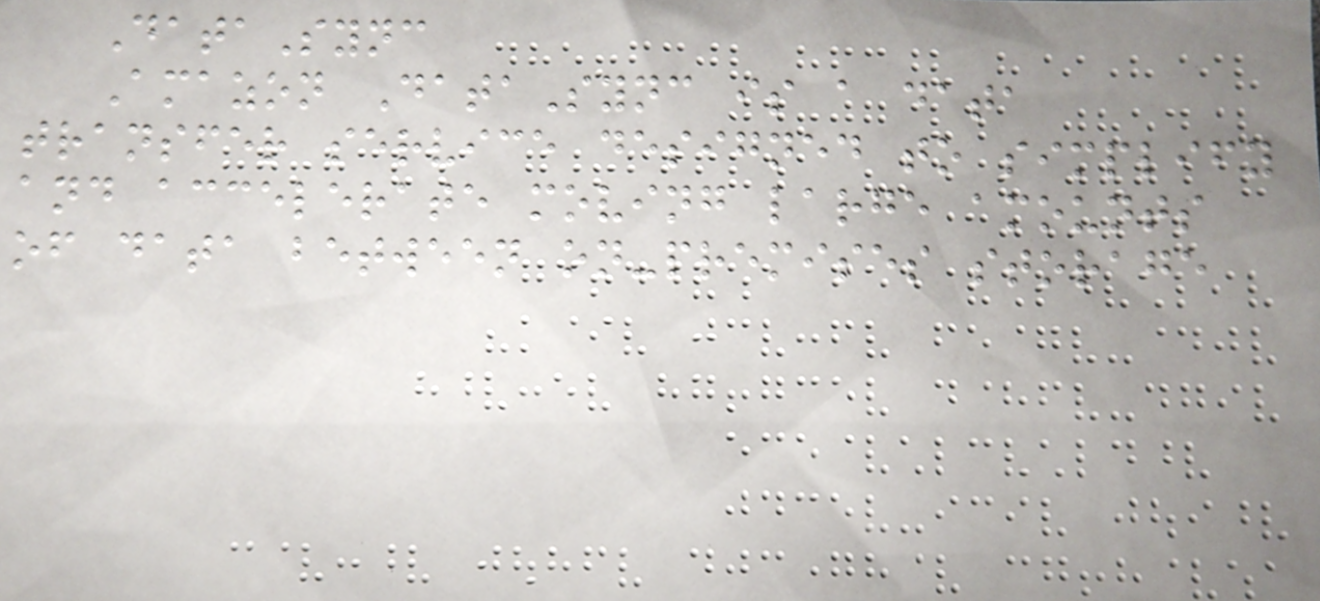DataSync
Amazon DataSync is a data
transfer service designed to simplify
and accelerate moving large amounts
of data between on-premises storage
